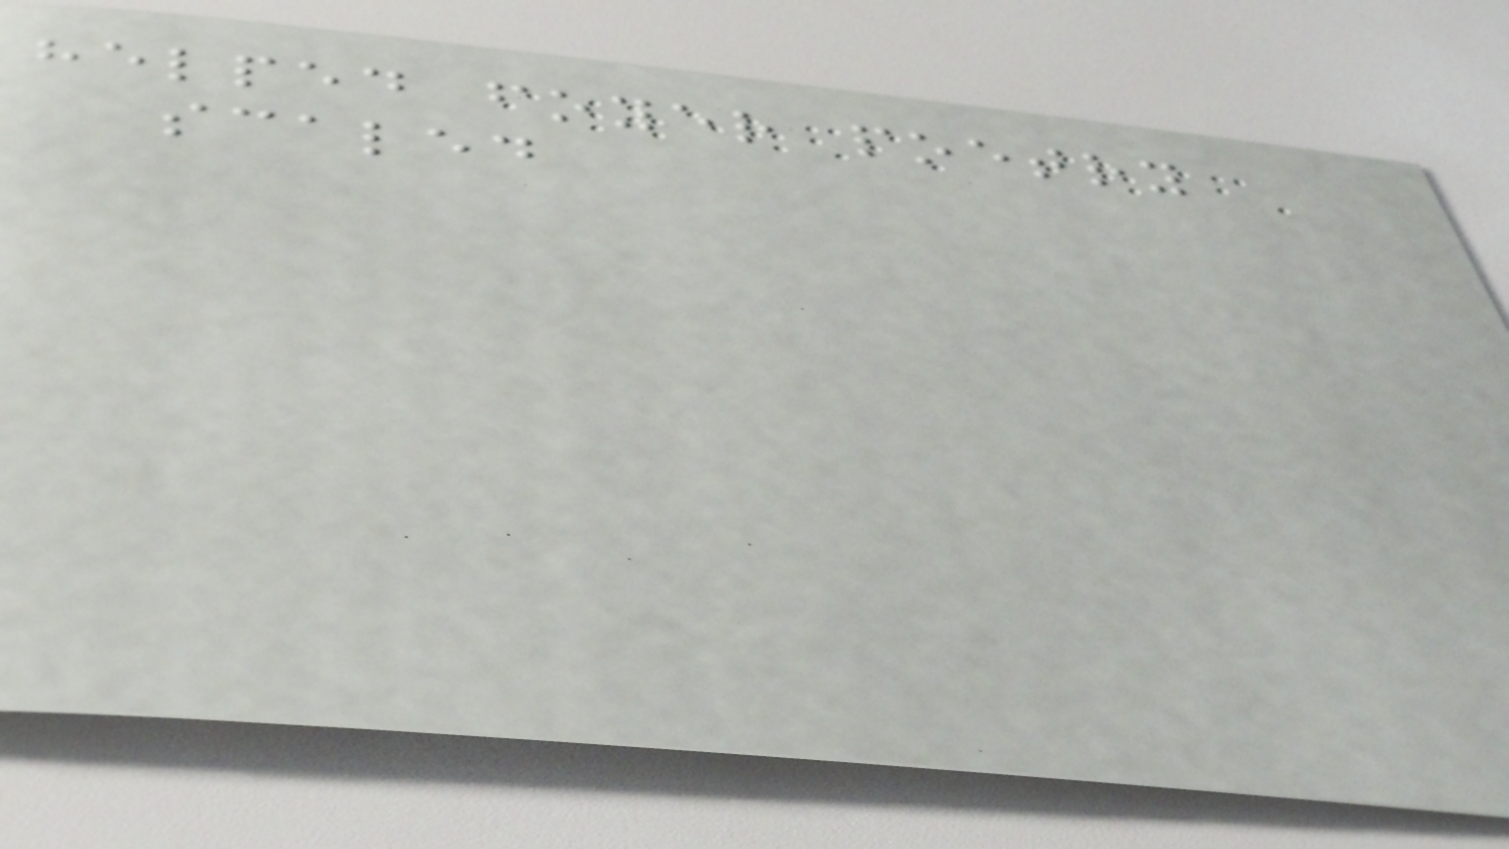helped foyer poetry
scaled
